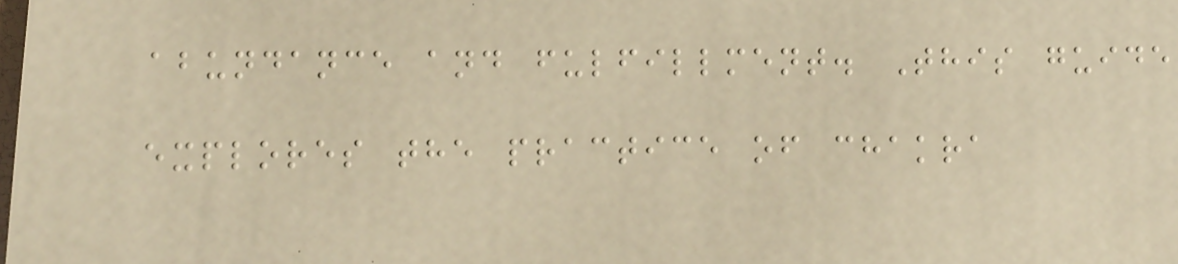abundance and fulfillment. This guide
explores the practice of chakra
